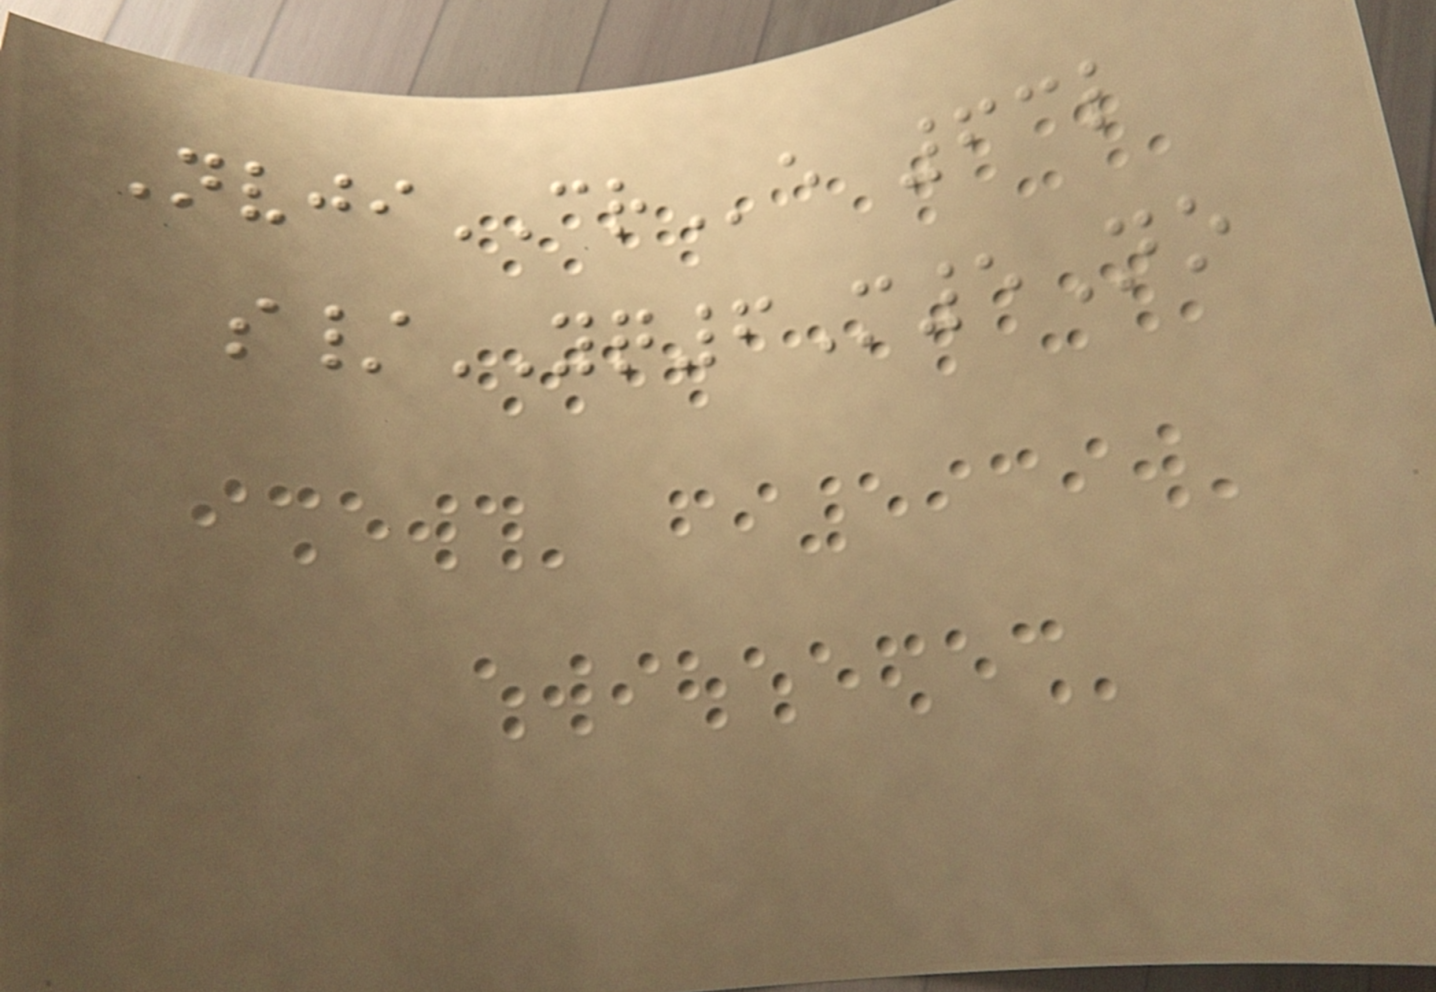NvjiCRe 63l
s/YQ6M5No
